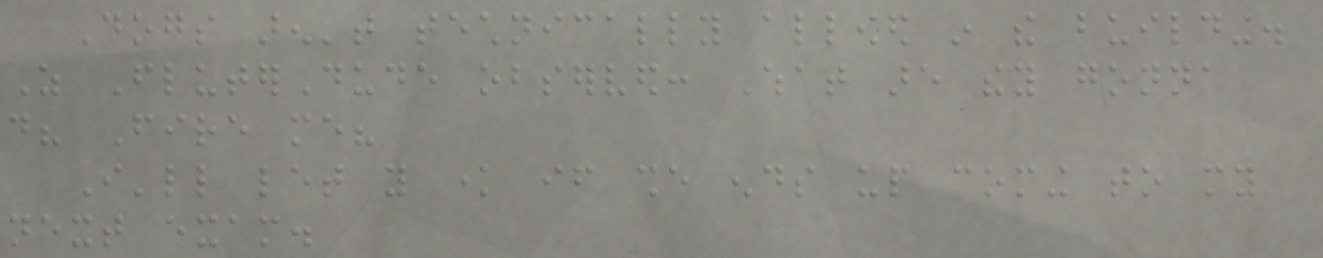Dogs aren't technically allowed in the building.
As FluterDude observed: What are they gonna
do? Fire me?
I'll let you know if she ends up coming to my
next exam.
